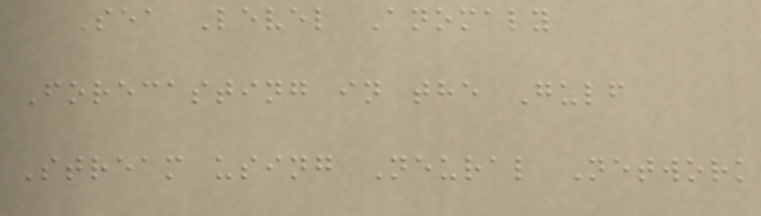Sea Level Anomaly
Forecasting in the Gulf
Stream using Neural Network
